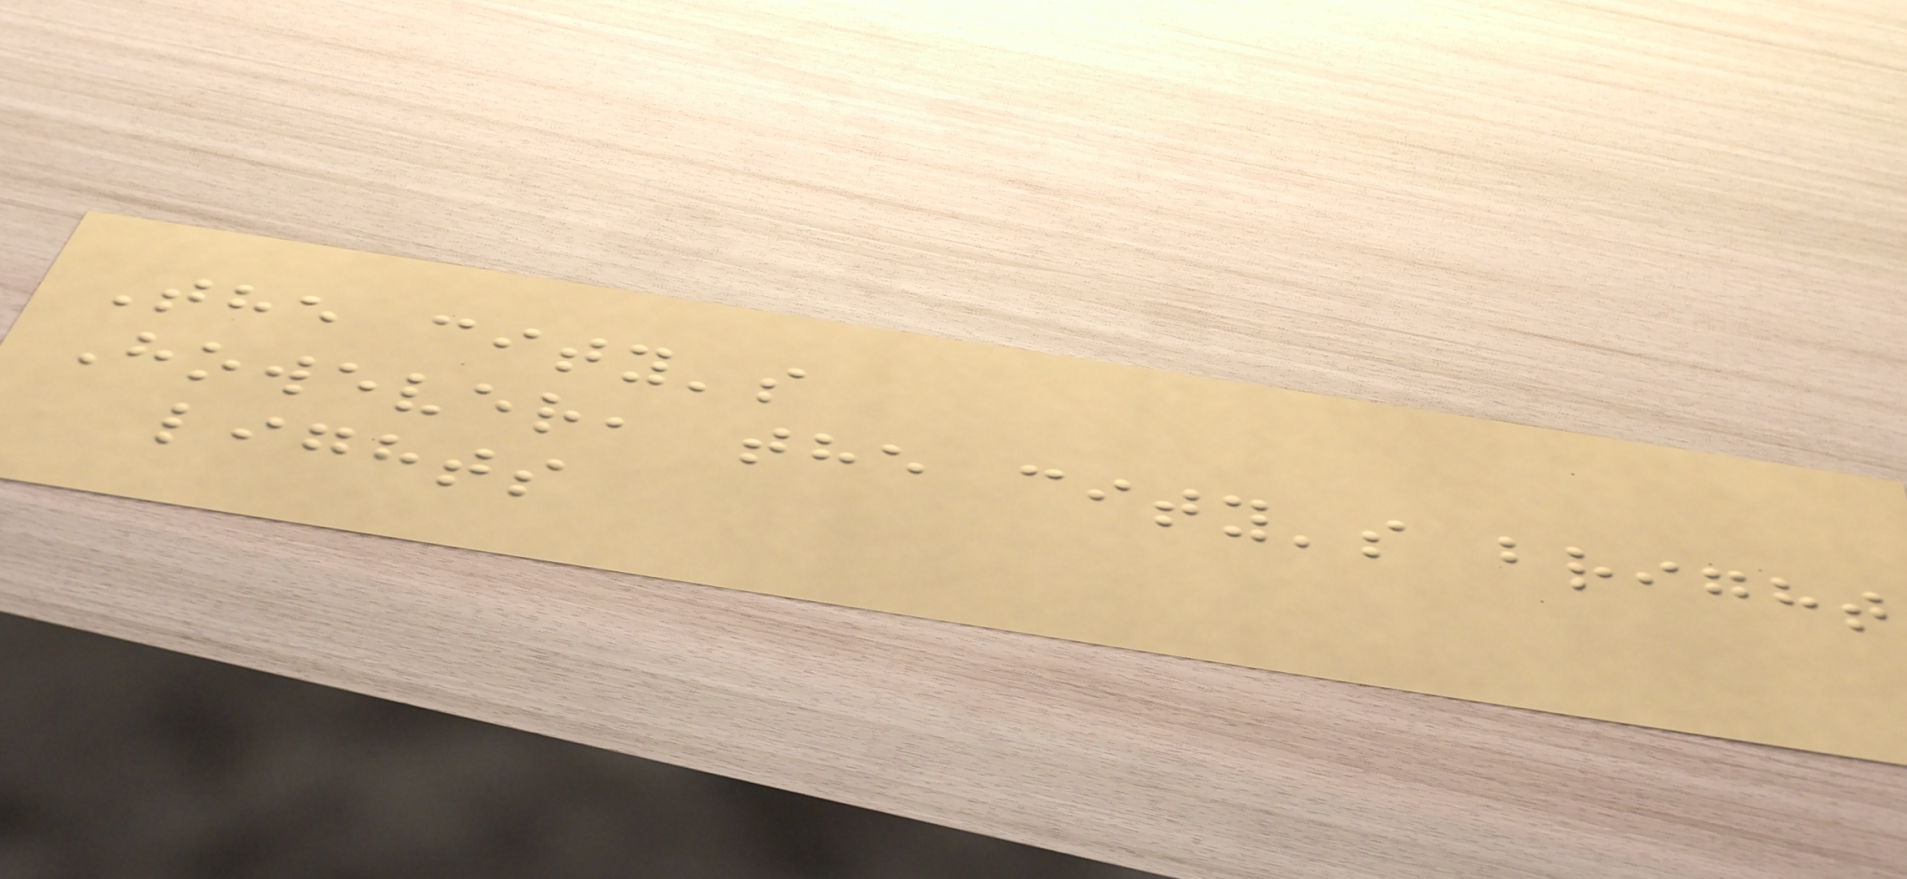The city's
However, the city's bright
lights
